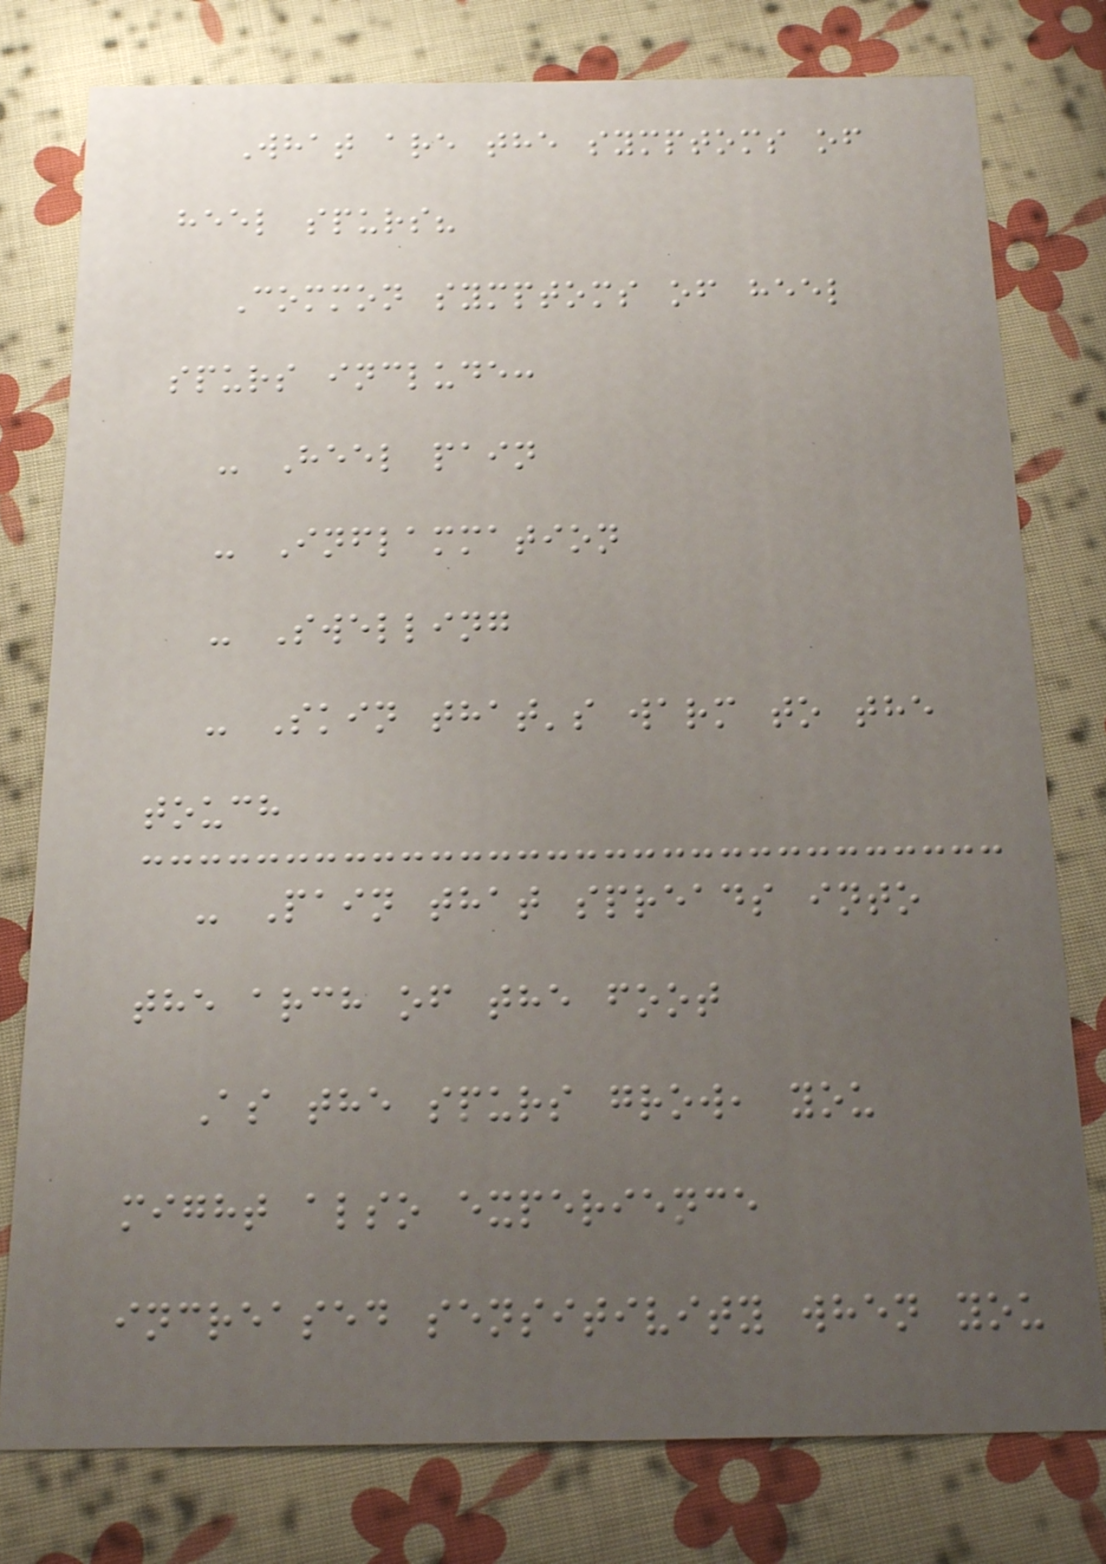What are the symptoms of
heel spurs?
Common symptoms of heel
spurs include:
- Heel pain
- Inflammation
- Swelling
- Skin that's warm to the
touch
- Pain that spreads into
the arch of the foot
As the spurs grow, you
might also experience
increased sensitivity when you
